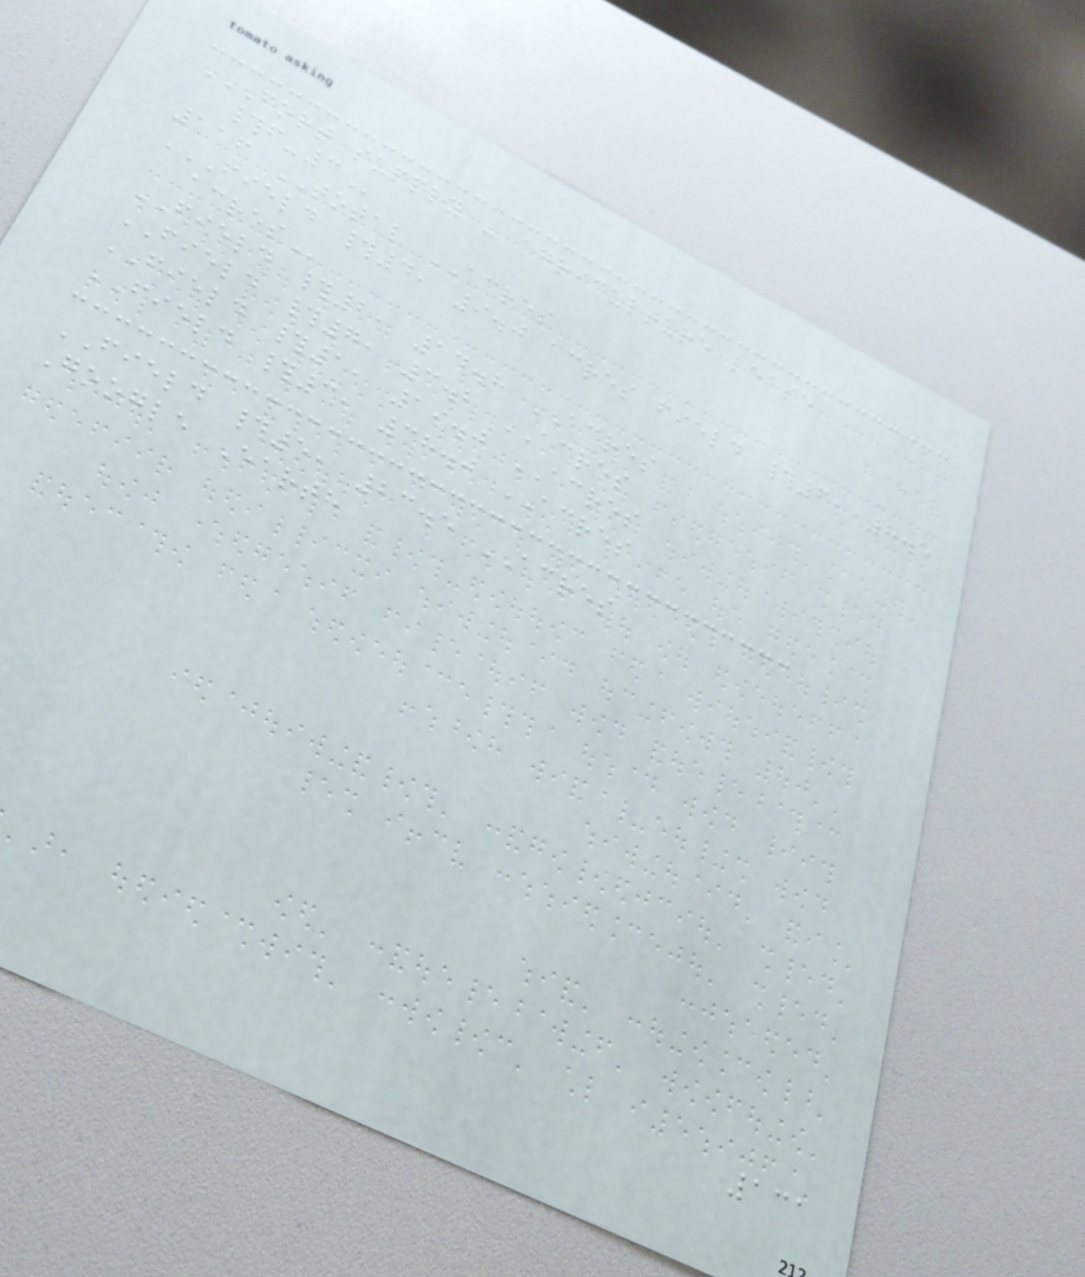FORT SUPPLY - AGRICULTURE LEASE
#F-3
116 TOTAL ACRES
FIELD #4, 9.0 ACRES FIELD #6, 8.5
ACRES
FIELD #2, 14.8 ACRES
FIELD #7, 3.2 ACRES
FIELD #1, 19.0 ACRES
FIELD #3, 38.0 ACRES
FIELD #5, 23.5 ACRES
Google Earth
131
